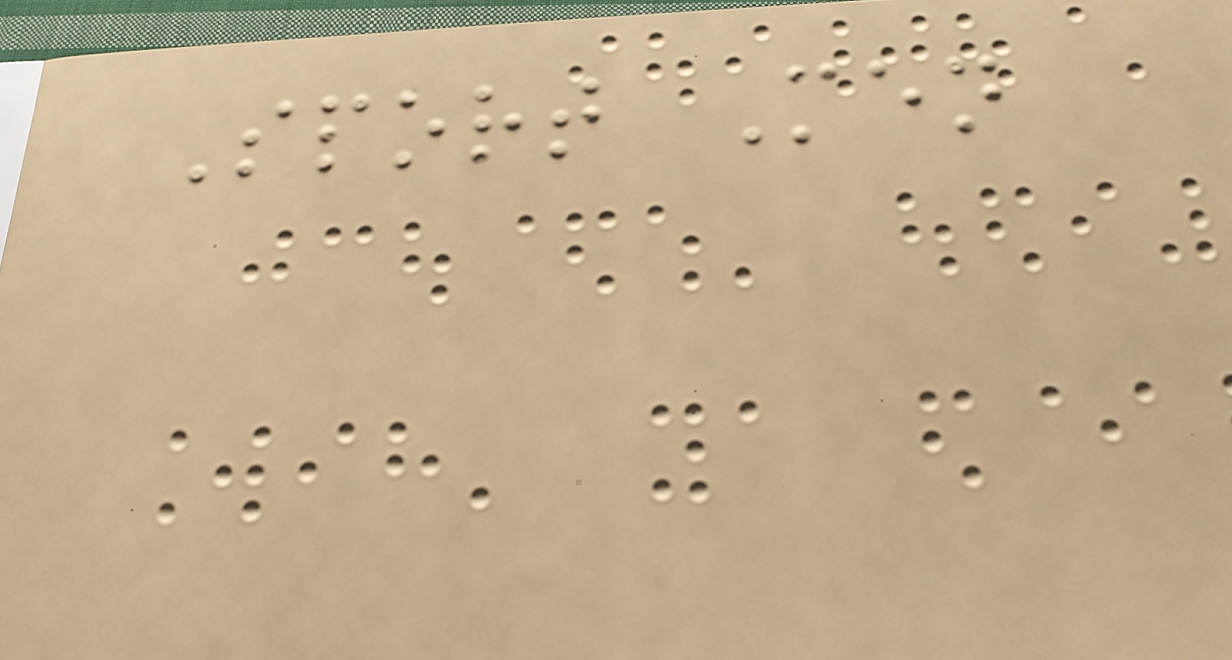Sport Men
